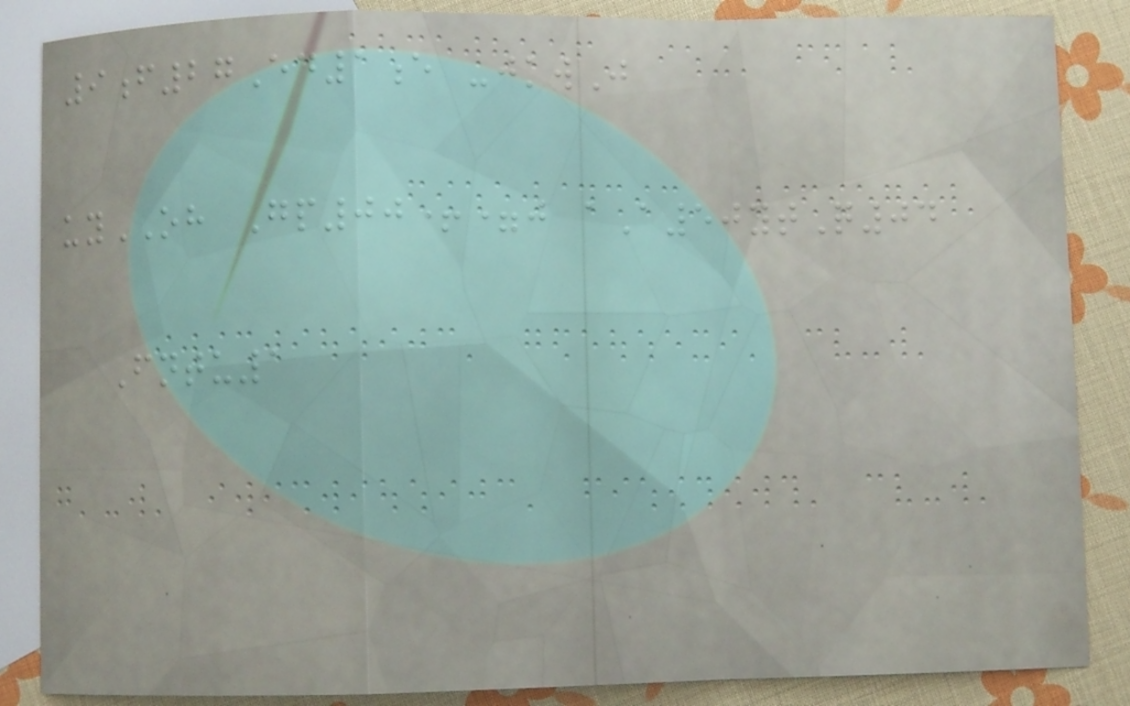9f27Ed1e -jkwJ
uyOH Gp00+=j aA50ytQ04
Fntu1
